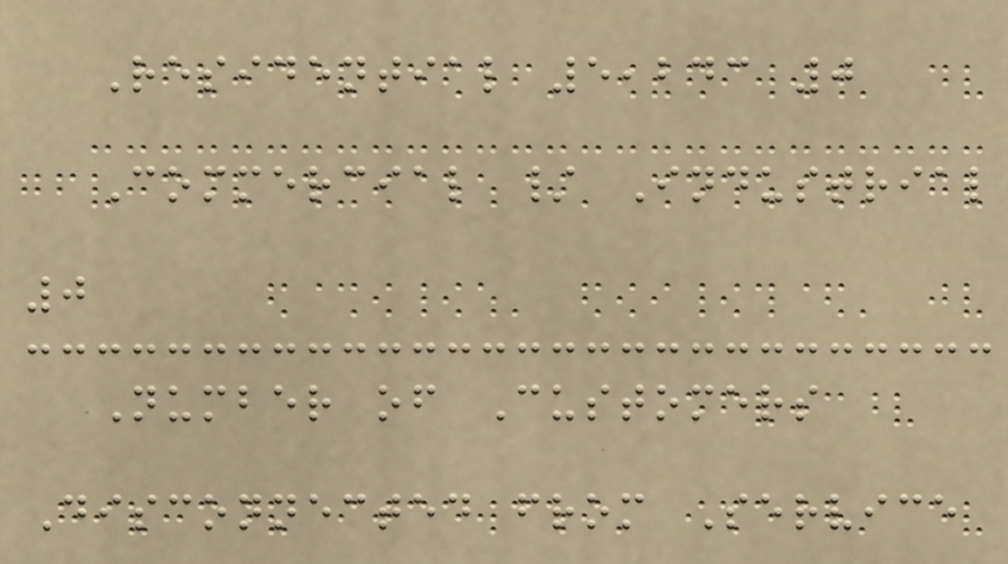Residential 5,243 0
Commercial / Industrial
0
Number of Customers
Disconnected from Service
